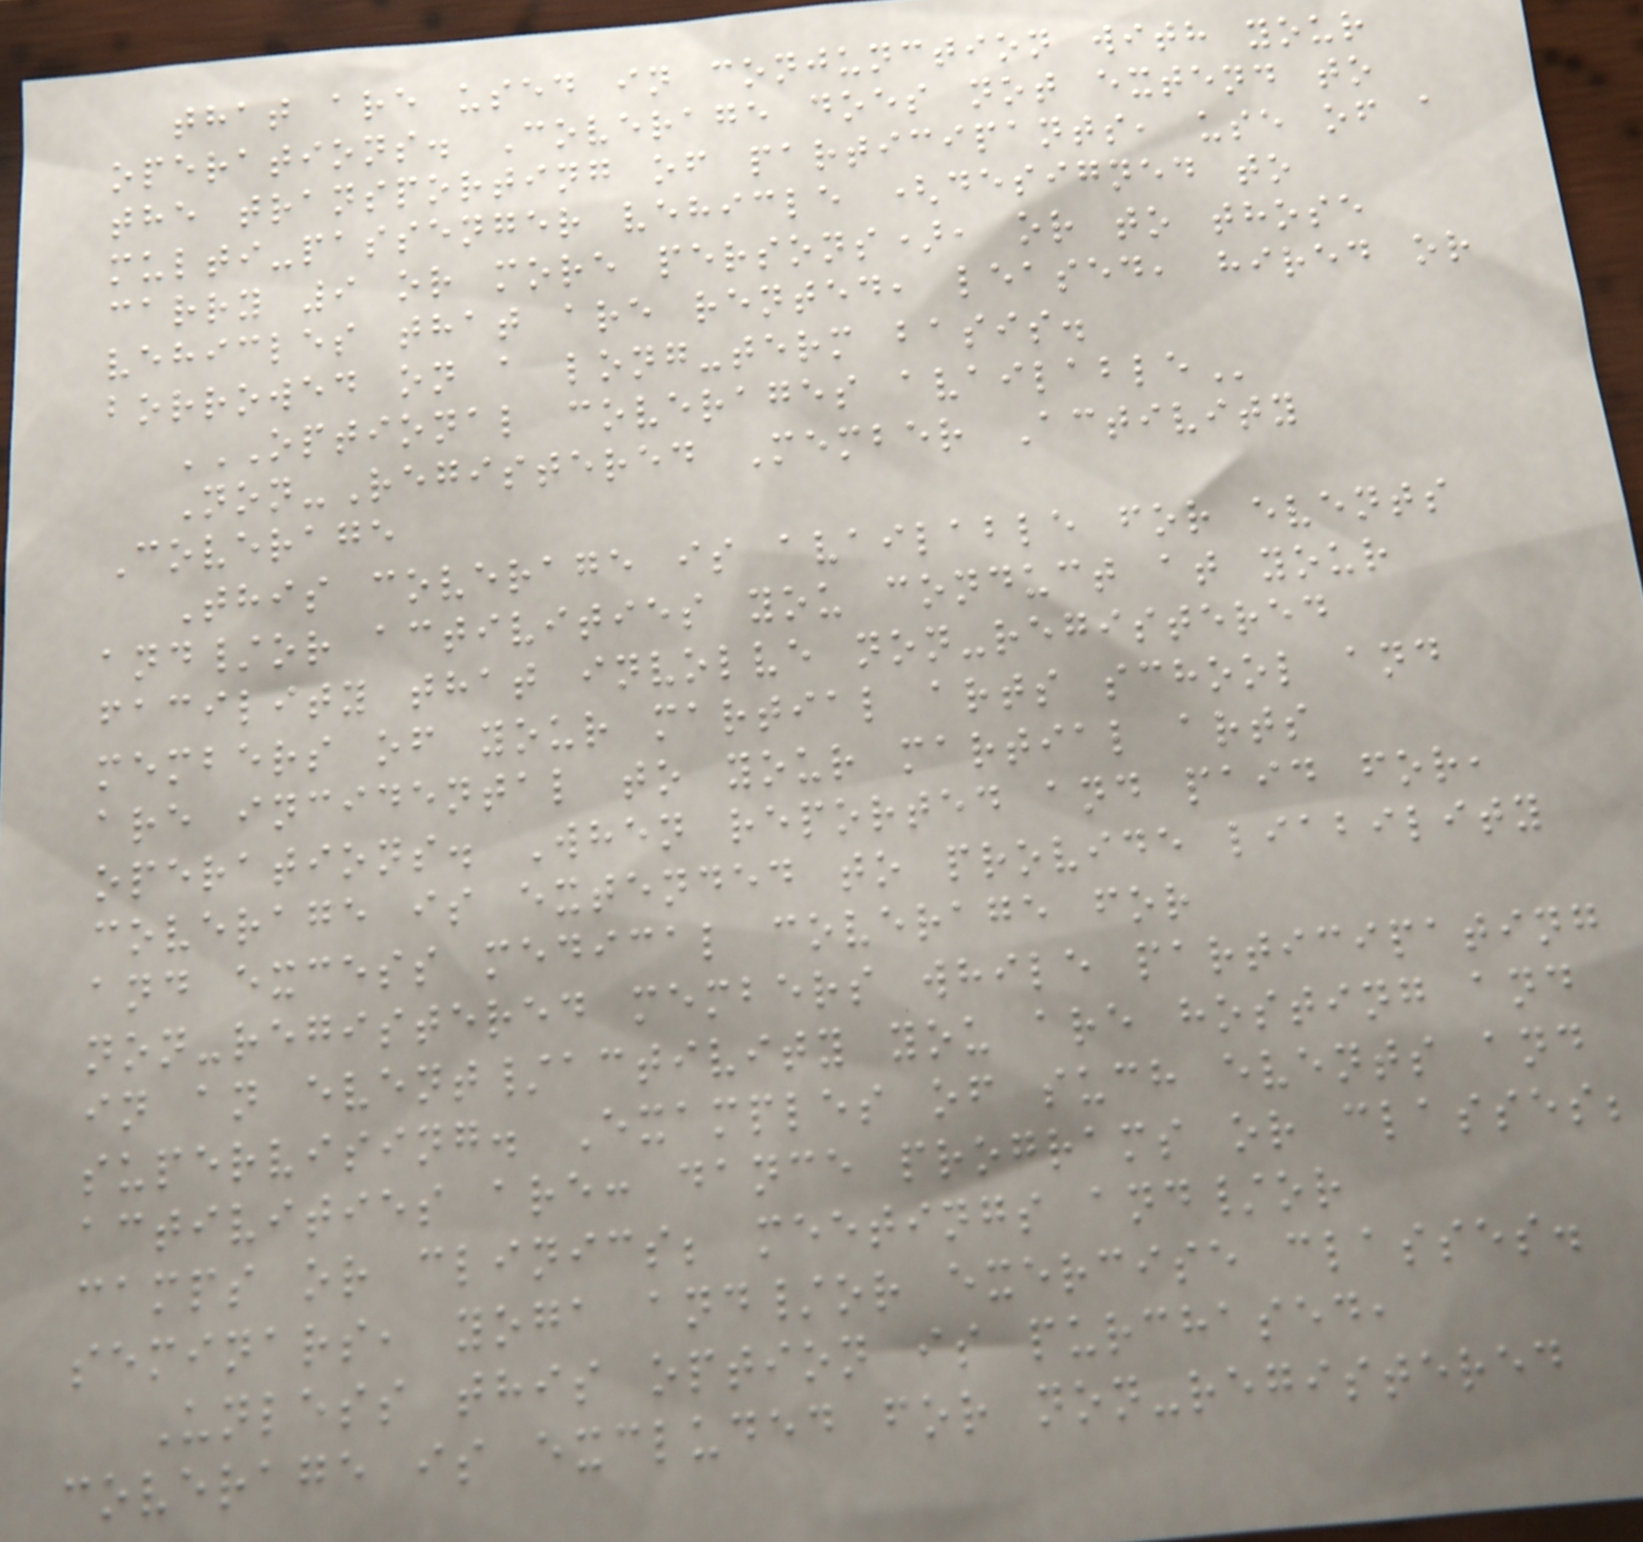that are used in conjunction with your
operations. Coverage does not extend to
the transporting of participants, use of a
multi-passenger vehicle (designed to
carry 9 or more persons), or to those
vehicles that are rented, leased, hired or
borrowed on a long-term basis.
OPTIONAL COVERAGES AVAILABLE
Non-Registered Member Activity
Coverage
This coverage is available for events
and/or activities you conduct at your
facility that involve non-registered
members of your martial arts school and
are incidental to your martial arts
operations. When reported and paid for,
coverage is extended to provide liability
and excess medical coverage for
non-registered members while participating
in an event/activity you are hosting and
supervising. Examples of such events and
activities are: dance programs or classes;
camps or clinics; meetings and/or
seminars, yoga and/or exercise classes.
Unless this option is purchased,
coverage is excluded for non-registered
